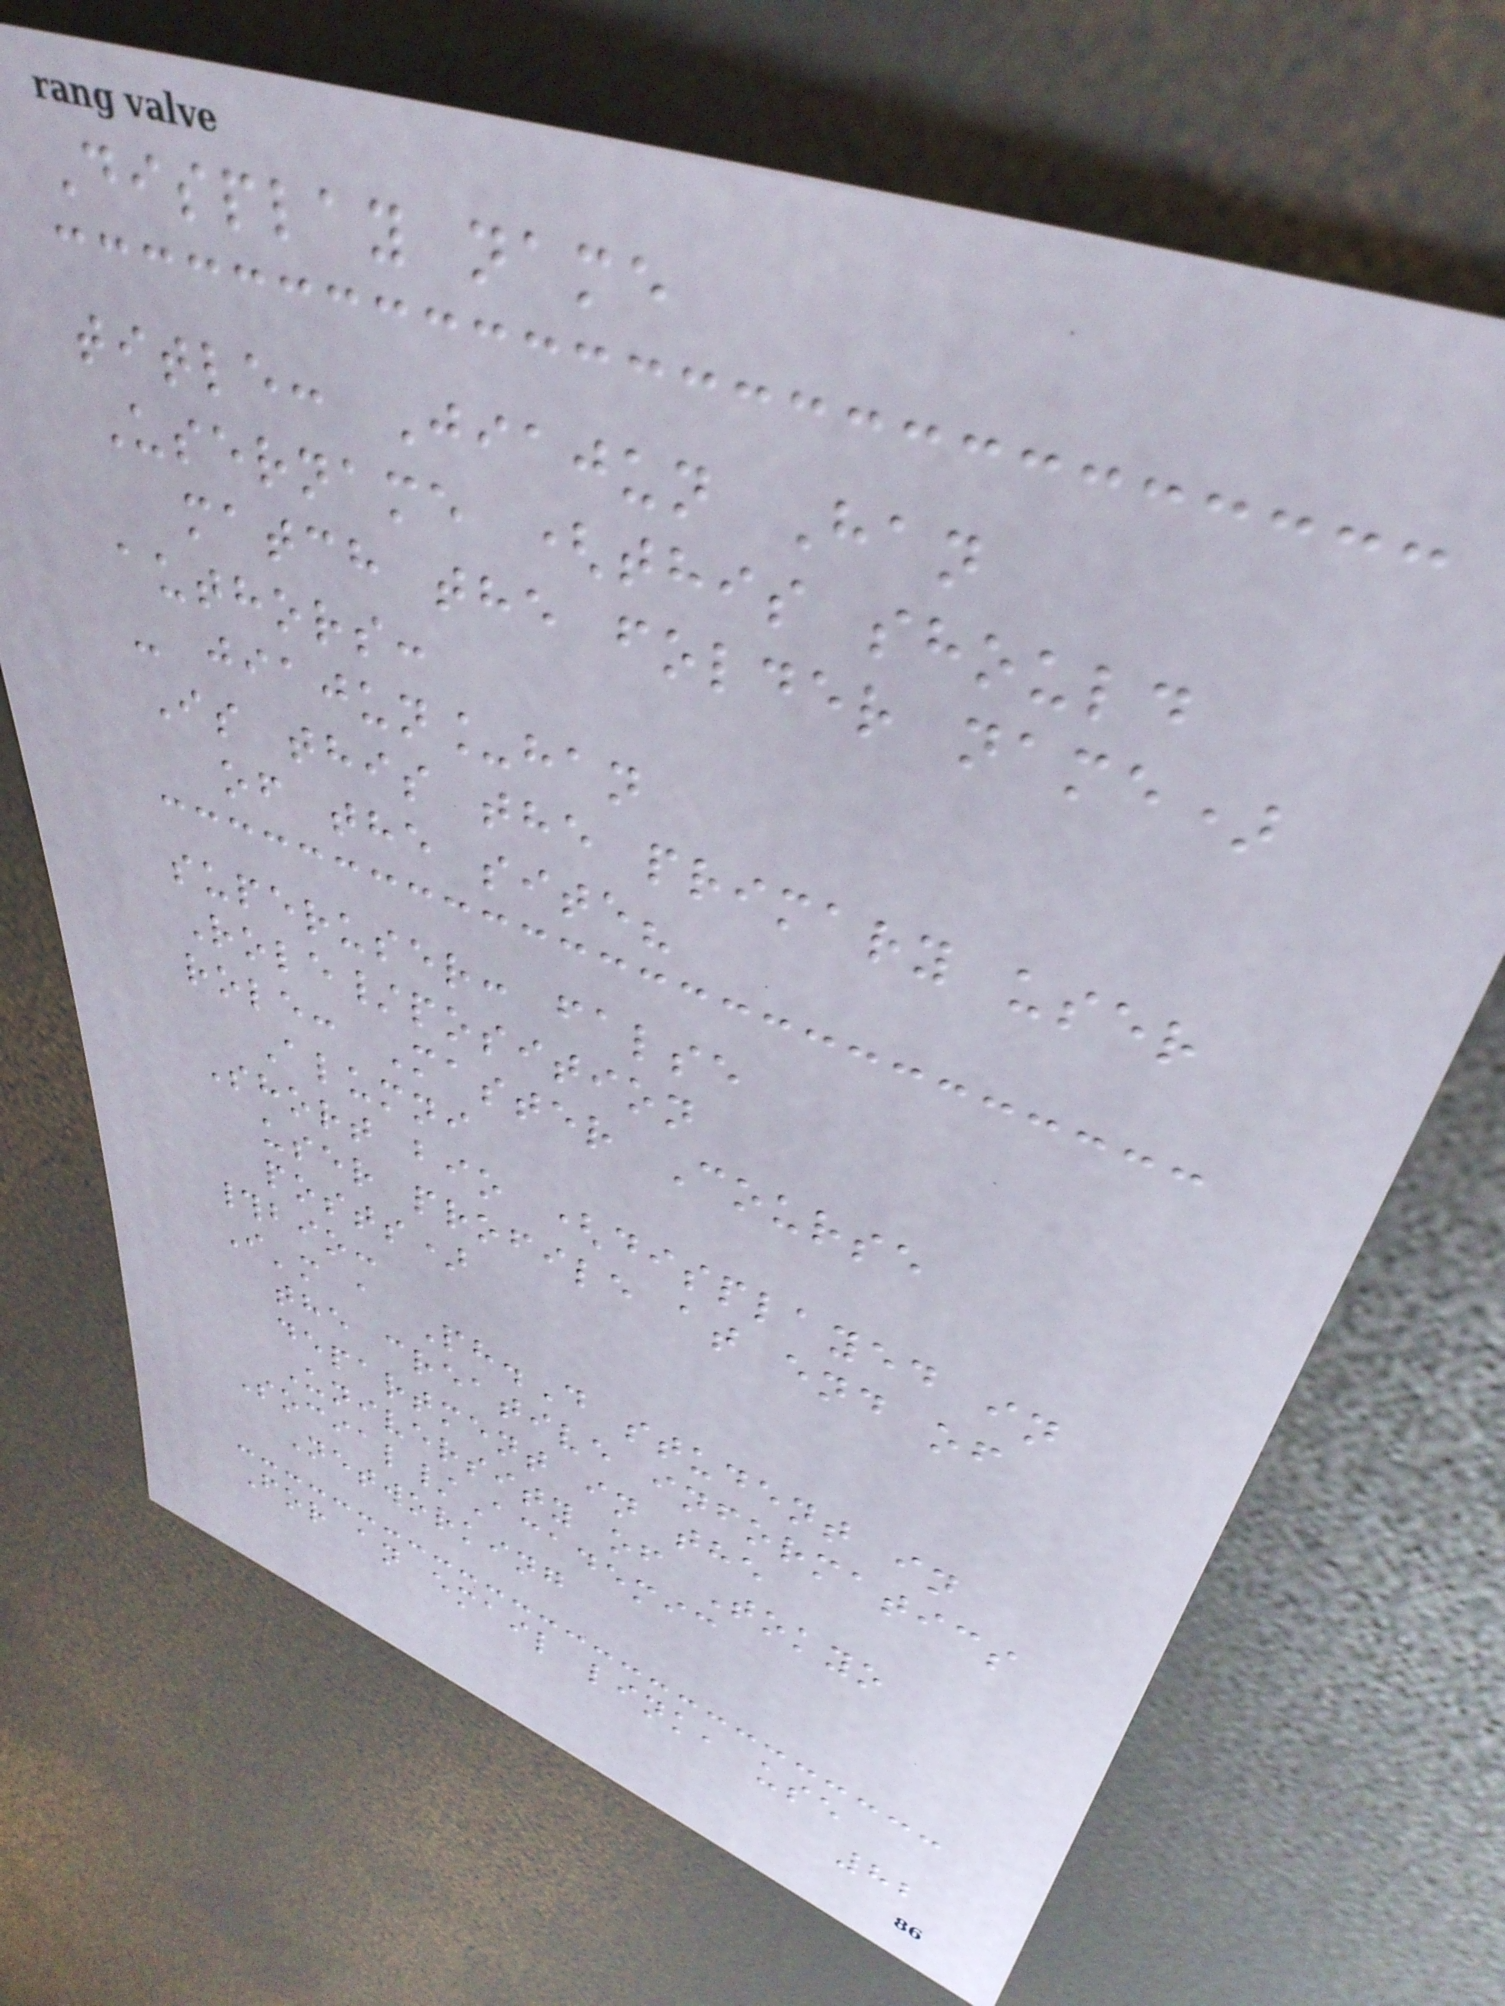Display name
title: Jiajun Han
Username (this should
match the folder name)
authors:
- jiajun_han
Is this the primary user
of the site?
superuser: false
Role/position
role: Master Course
Alumni
Short bio (displayed in
user profile at end of
posts)
#bio:
I'm a Ph.D student in
the creative informatics
department in the
University of Tokyo
Social/Academic
Networking
For an email link, use
82
